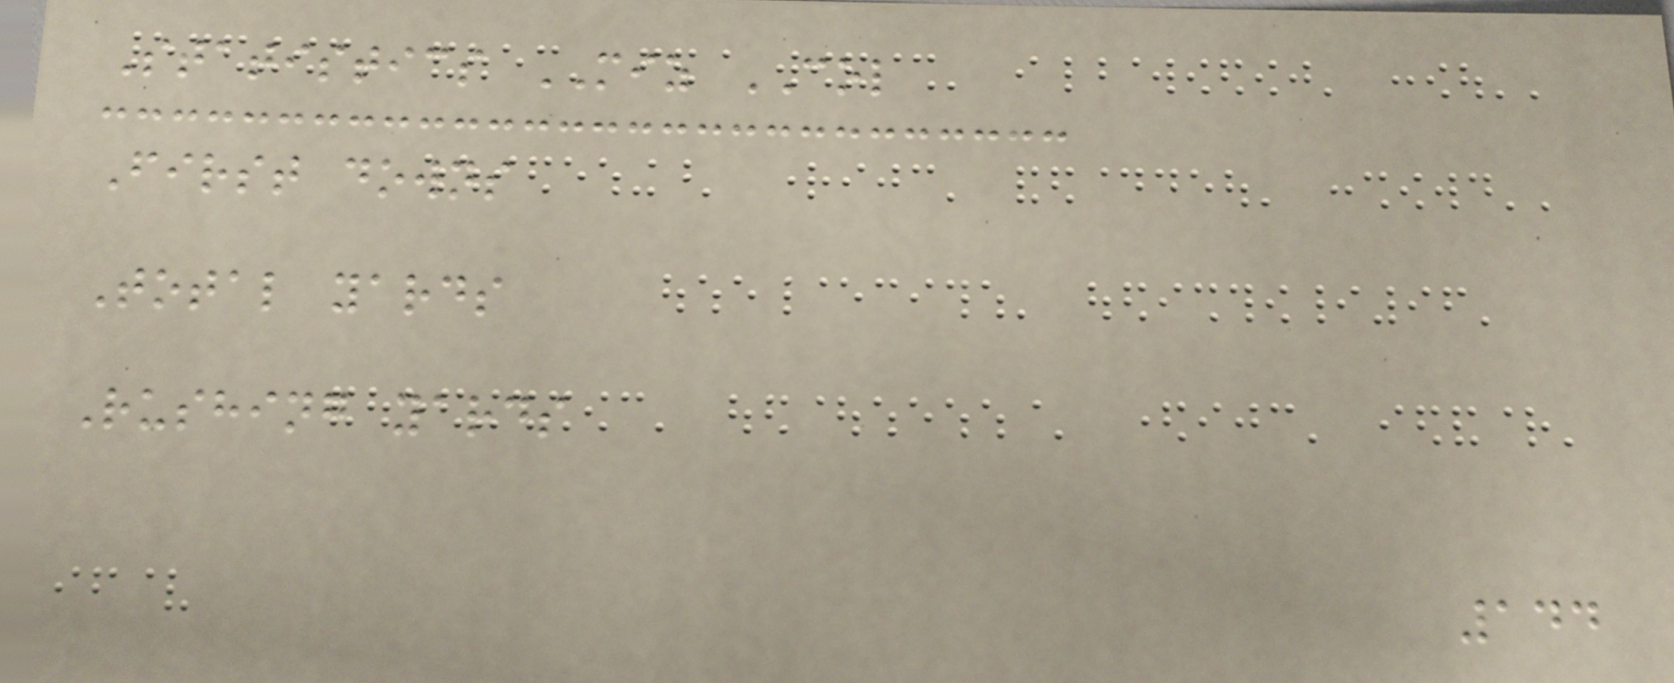Statistics MIZ COL
First downs
Total yards
Rushing yards
144
